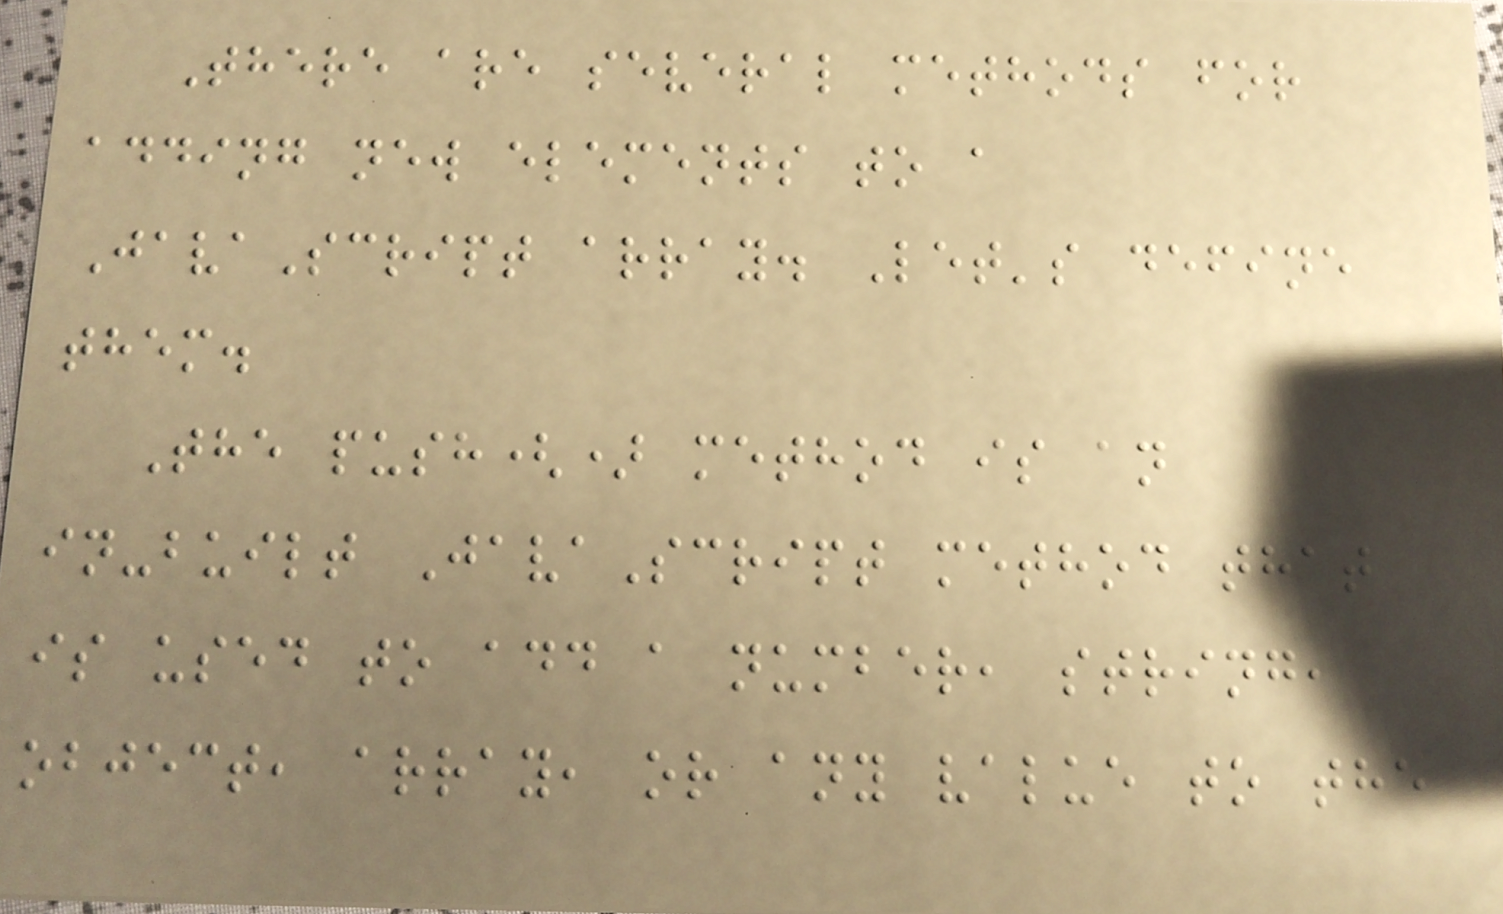There are several methods for
adding new elements to a
JavaScript array. Let's define
them.
The push() method is an
in-built JavaScript method that
is used to add a number, string,
object, array, or any value to the
